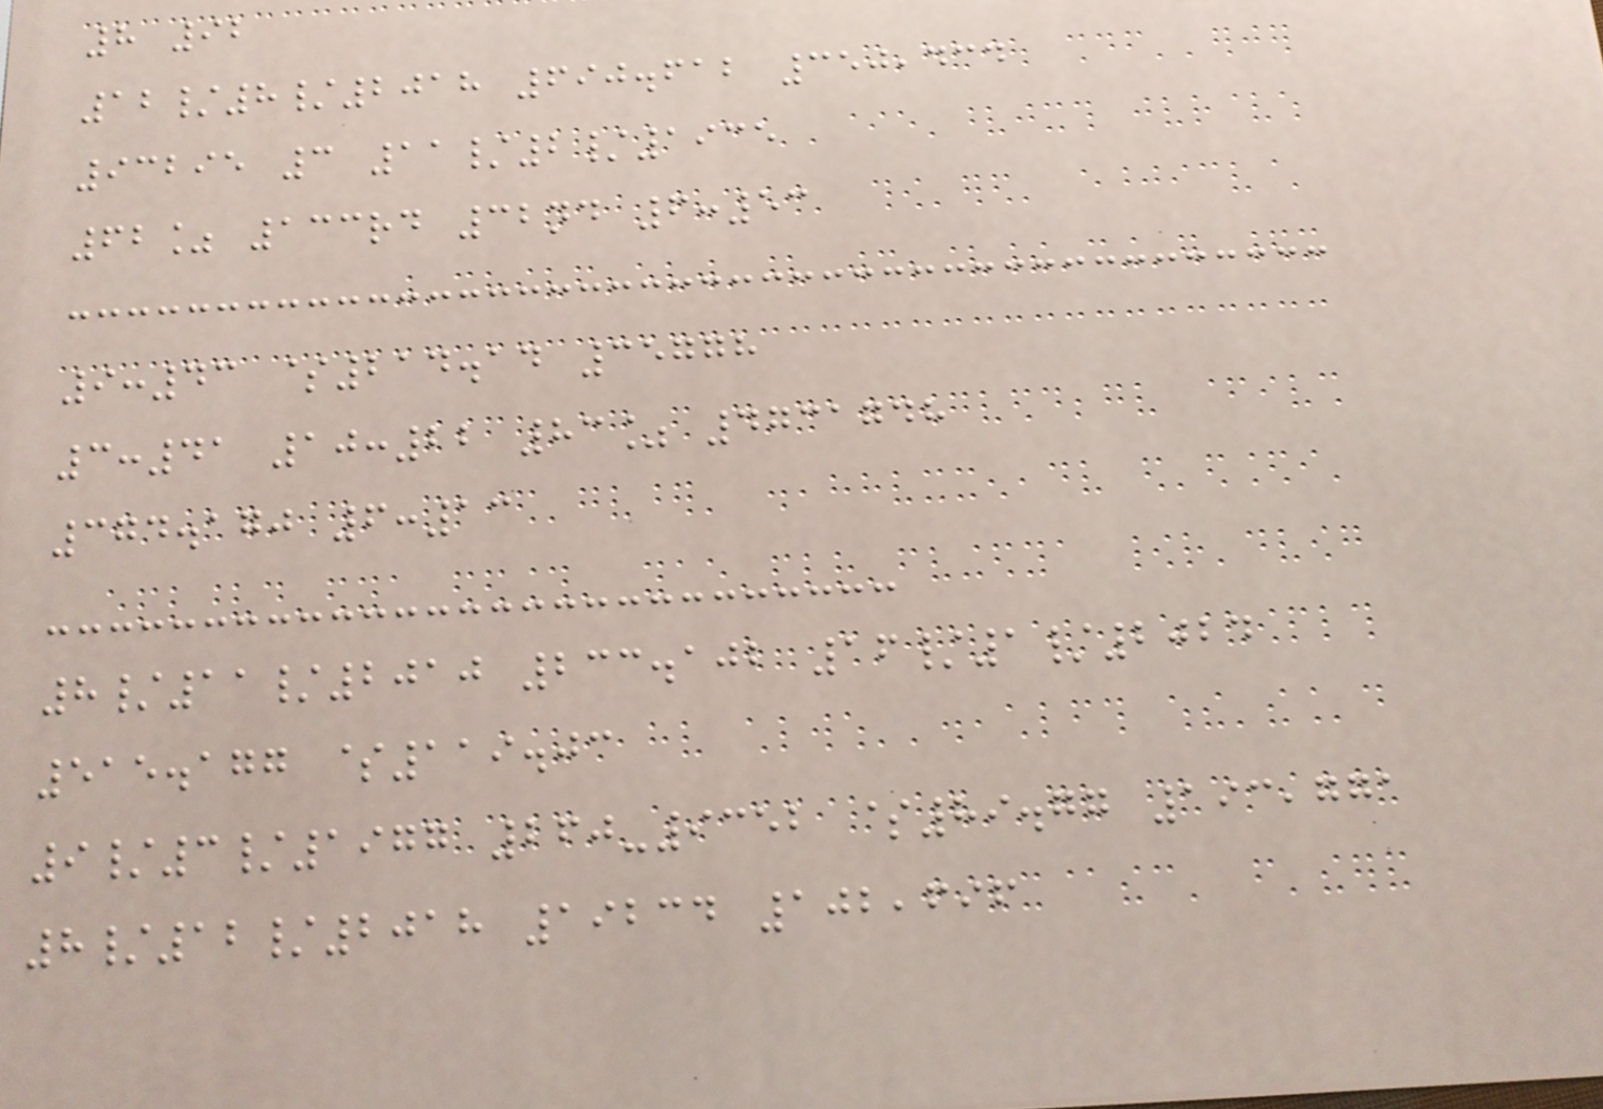8 92
12/8/2018 690.612 350,434
93295 3 11/2/1935
62% 133rd 32nd 6:53
9:43 $214.14 35778
3:41 10:22 83% 4731748
374.170 6:13
8/11/2010 233.102 16/1/2024
515.177 $119.03
9/3/1977 260-9352 $89.77 193,771
8/12/2018 19234 102,696
